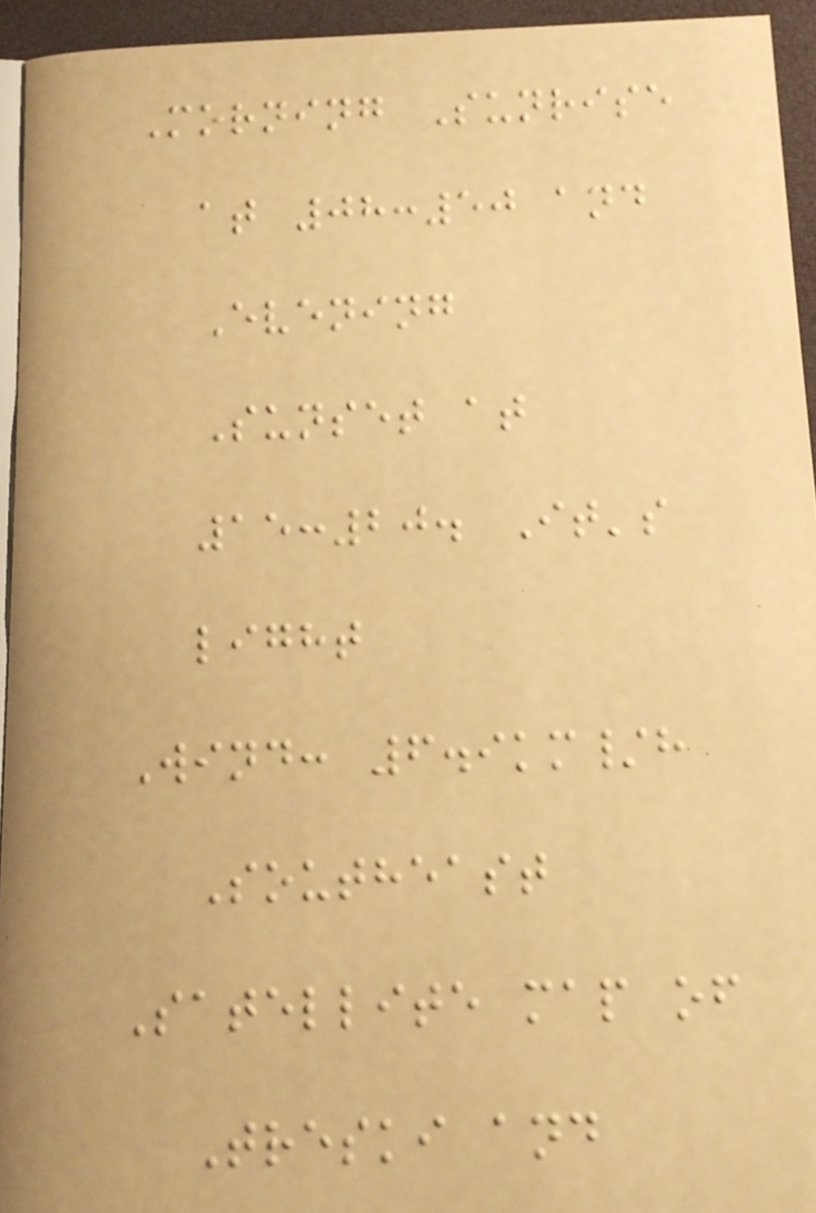Morning Sunrise
at 08:50 and
Evening
Sunset at
15:20. It's
light
Wind: 6.9km/h
Southeast
Satellite map of
Treski and
